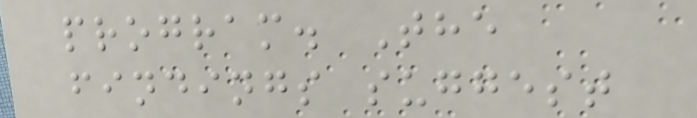program. The
findings suggest
